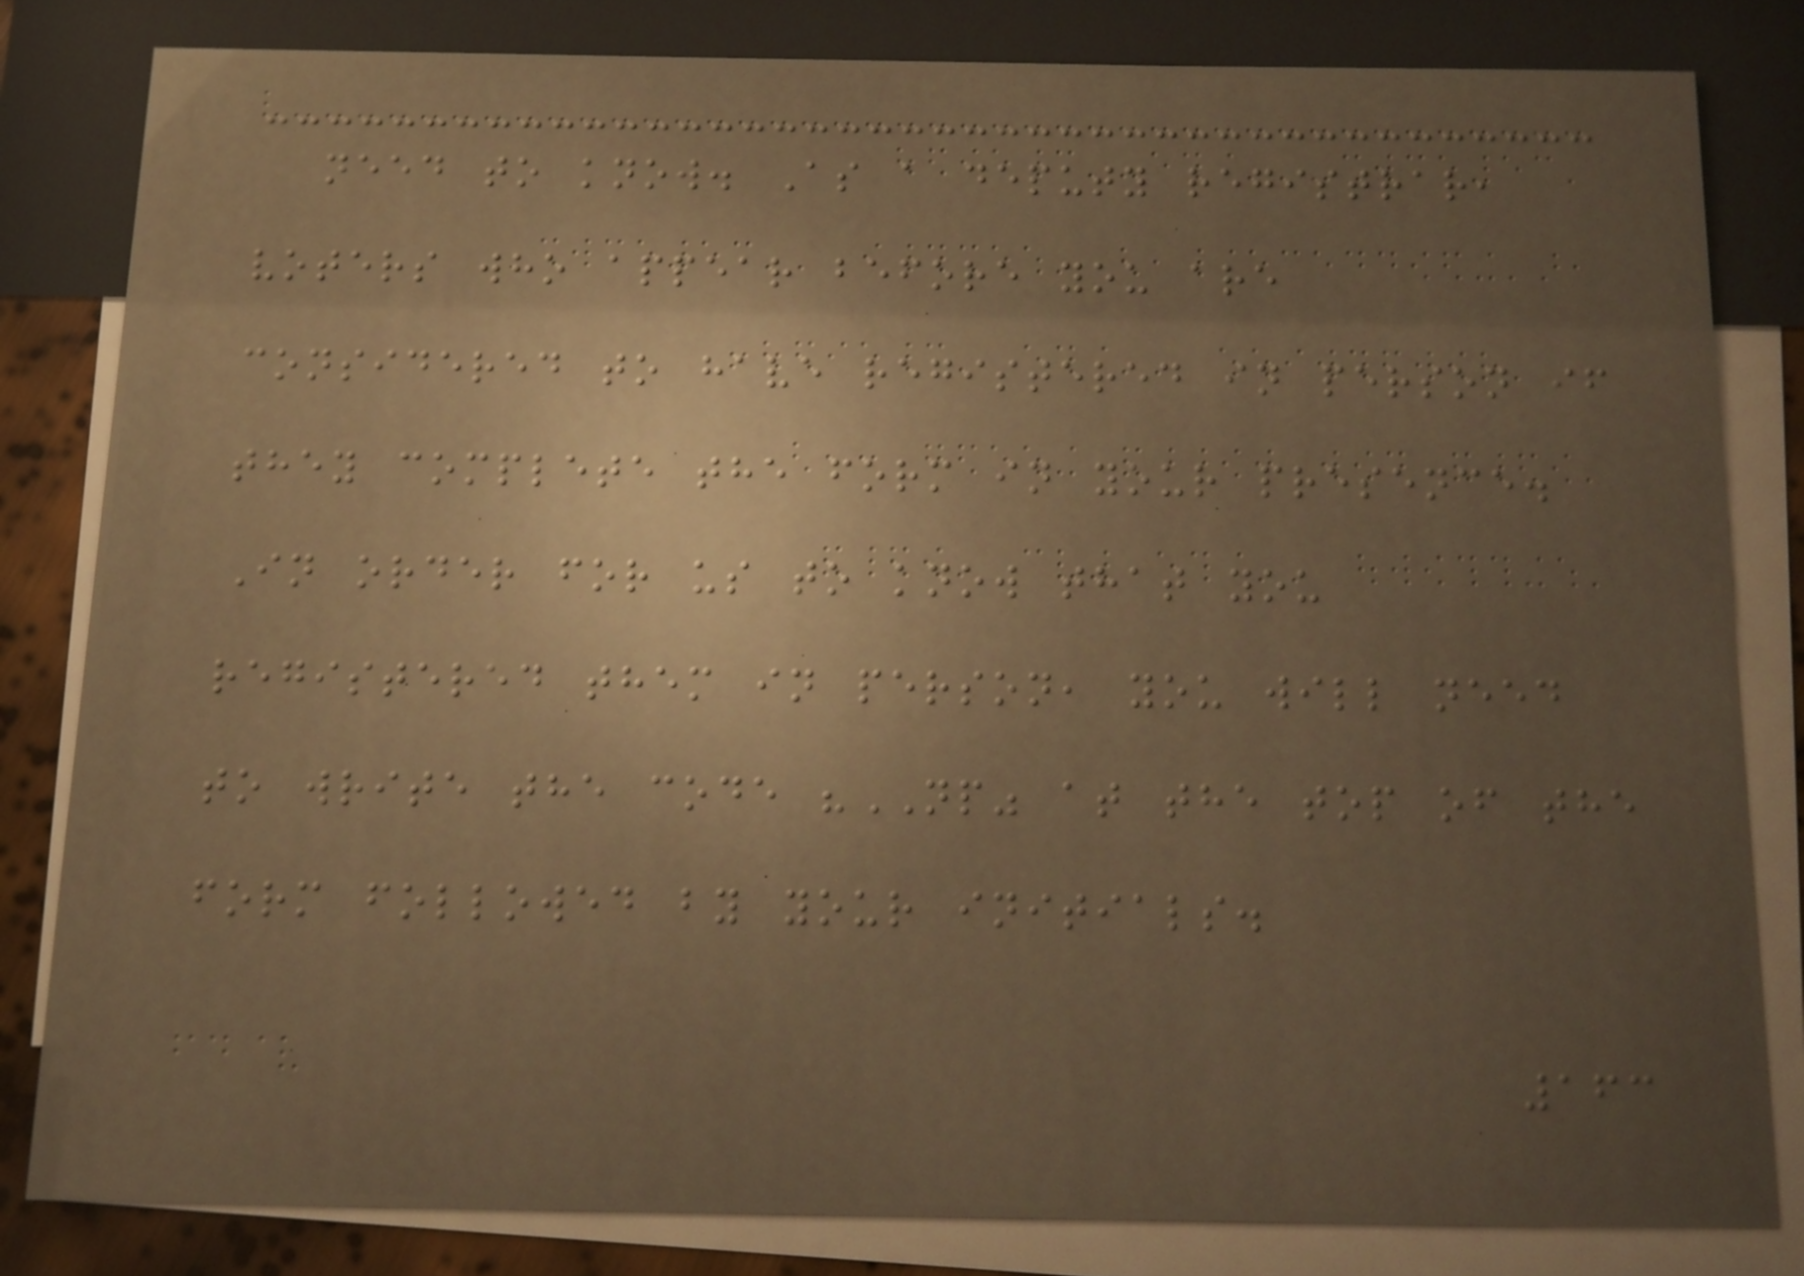need to know. As a deputy registrar,
voters who appear before you are
considered to have registered in person if
they complete the form in your presence.
In order for us to know that you
registered them in person, you will need
to write the code "NP" at the top of the
form followed by your initials.
163
